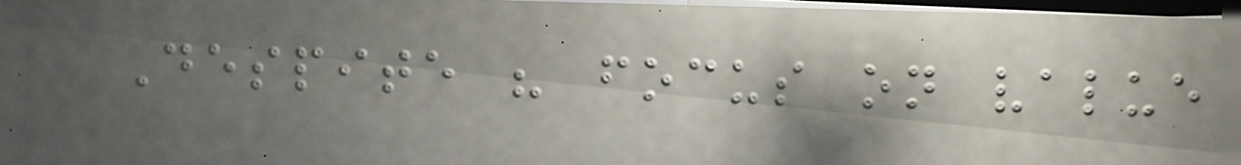Despite his focus on value
